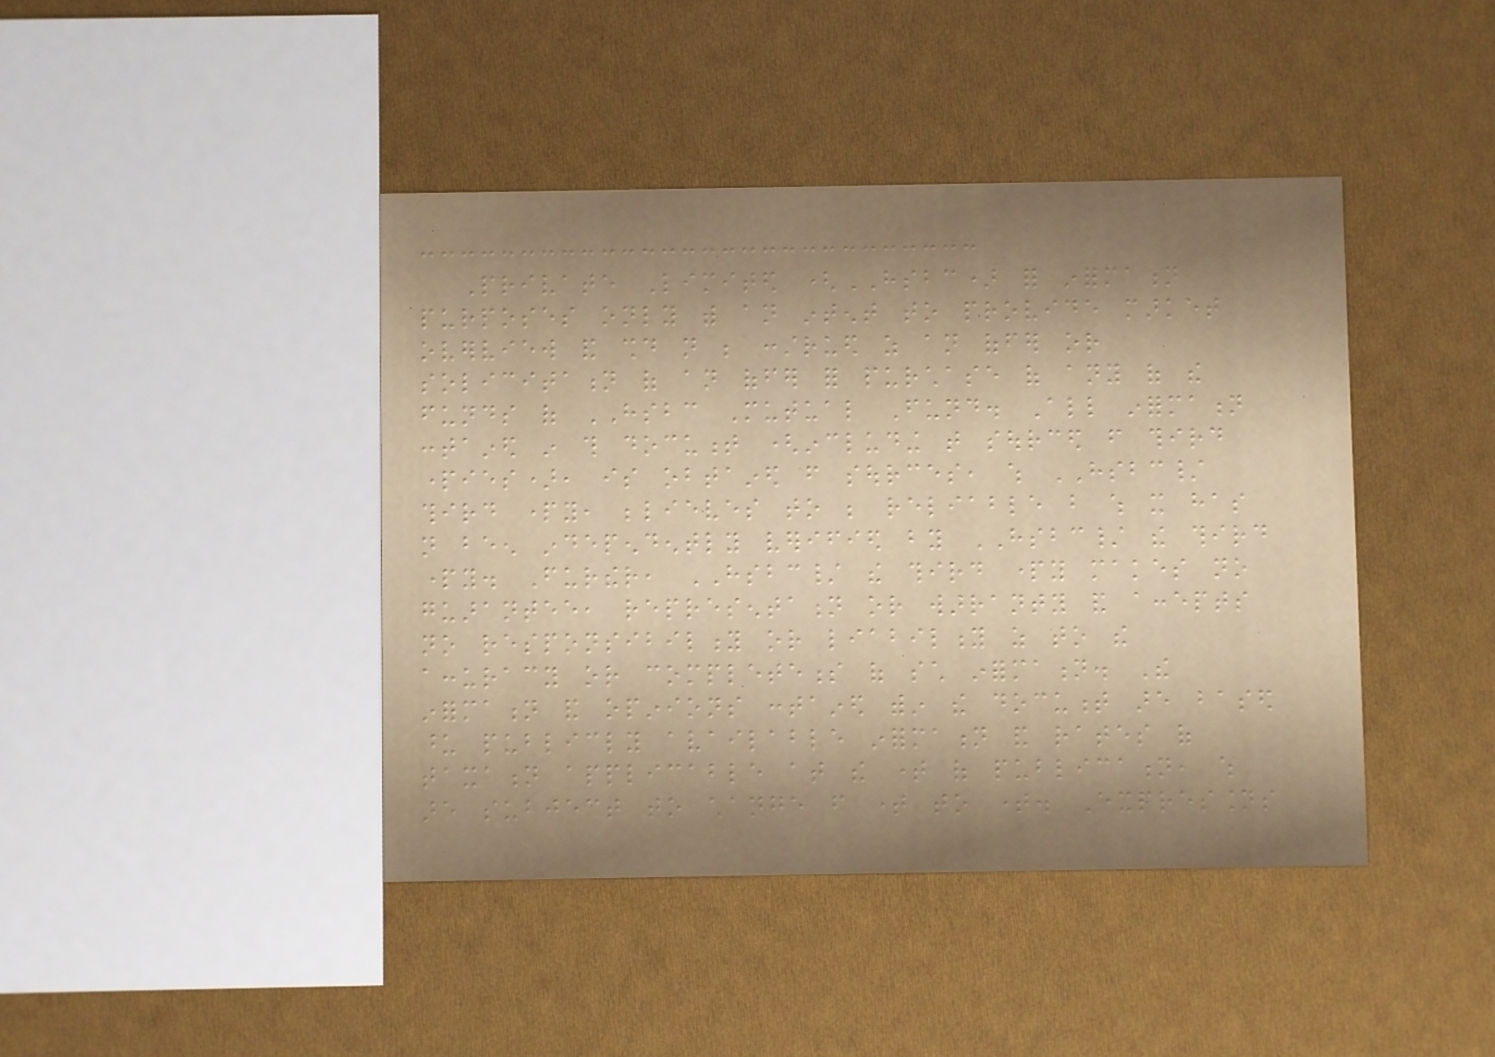Private Limited (HSBC) for information
purposes only with an intent to provide market
overview and should not be construed as an offer or
solicitation of an offer for purchase of any of the
funds of HSBC Mutual Fund. All information
contained in this document (including that sourced from third
parties), is obtained from sources, which HSBC/
third party, believes to be reliable but which it has
not been independently verified by HSBC/ the third
party. Further, HSBC/ the third party makes no
guarantee, representation or warranty and accepts
no responsibility or liability as to the
accuracy or completeness of such information. The
information and opinions contained within the document are based
upon publicly available information and rates of
taxation applicable at the time of publication, which
are subject to change from time to time. Expressions
